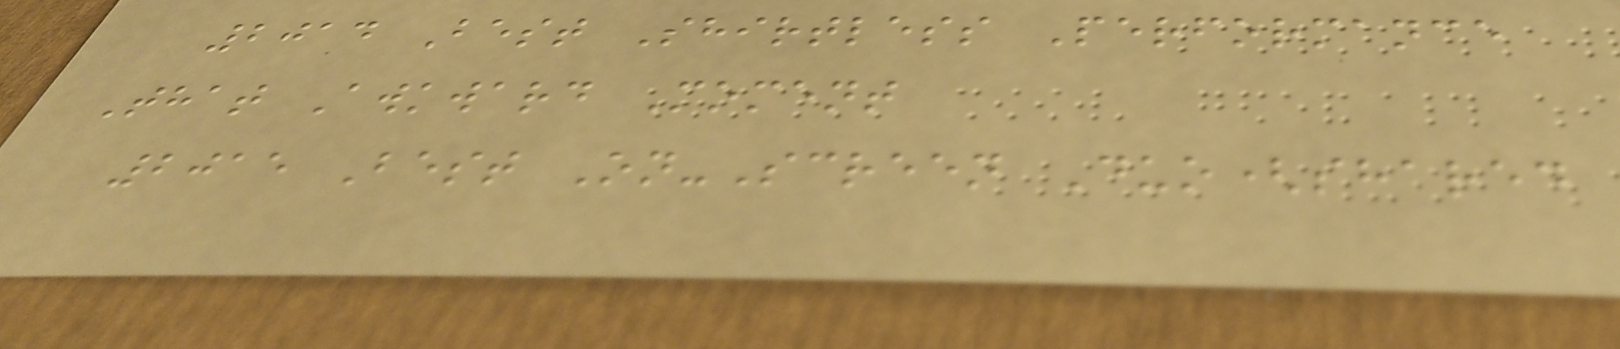2014 Best Shirtless Performance
That Awkward Moment
2015 Best On-Screen Duo(shared
